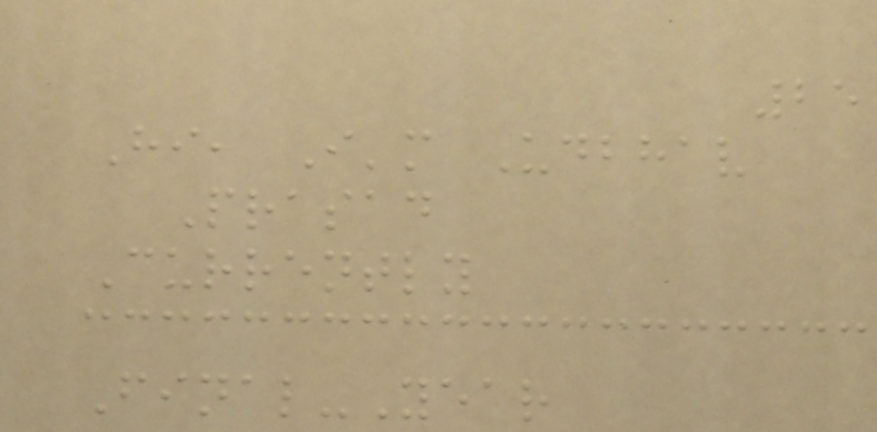25
Hi, I'm Udbhav
Prasad
Currently
Final-Year
